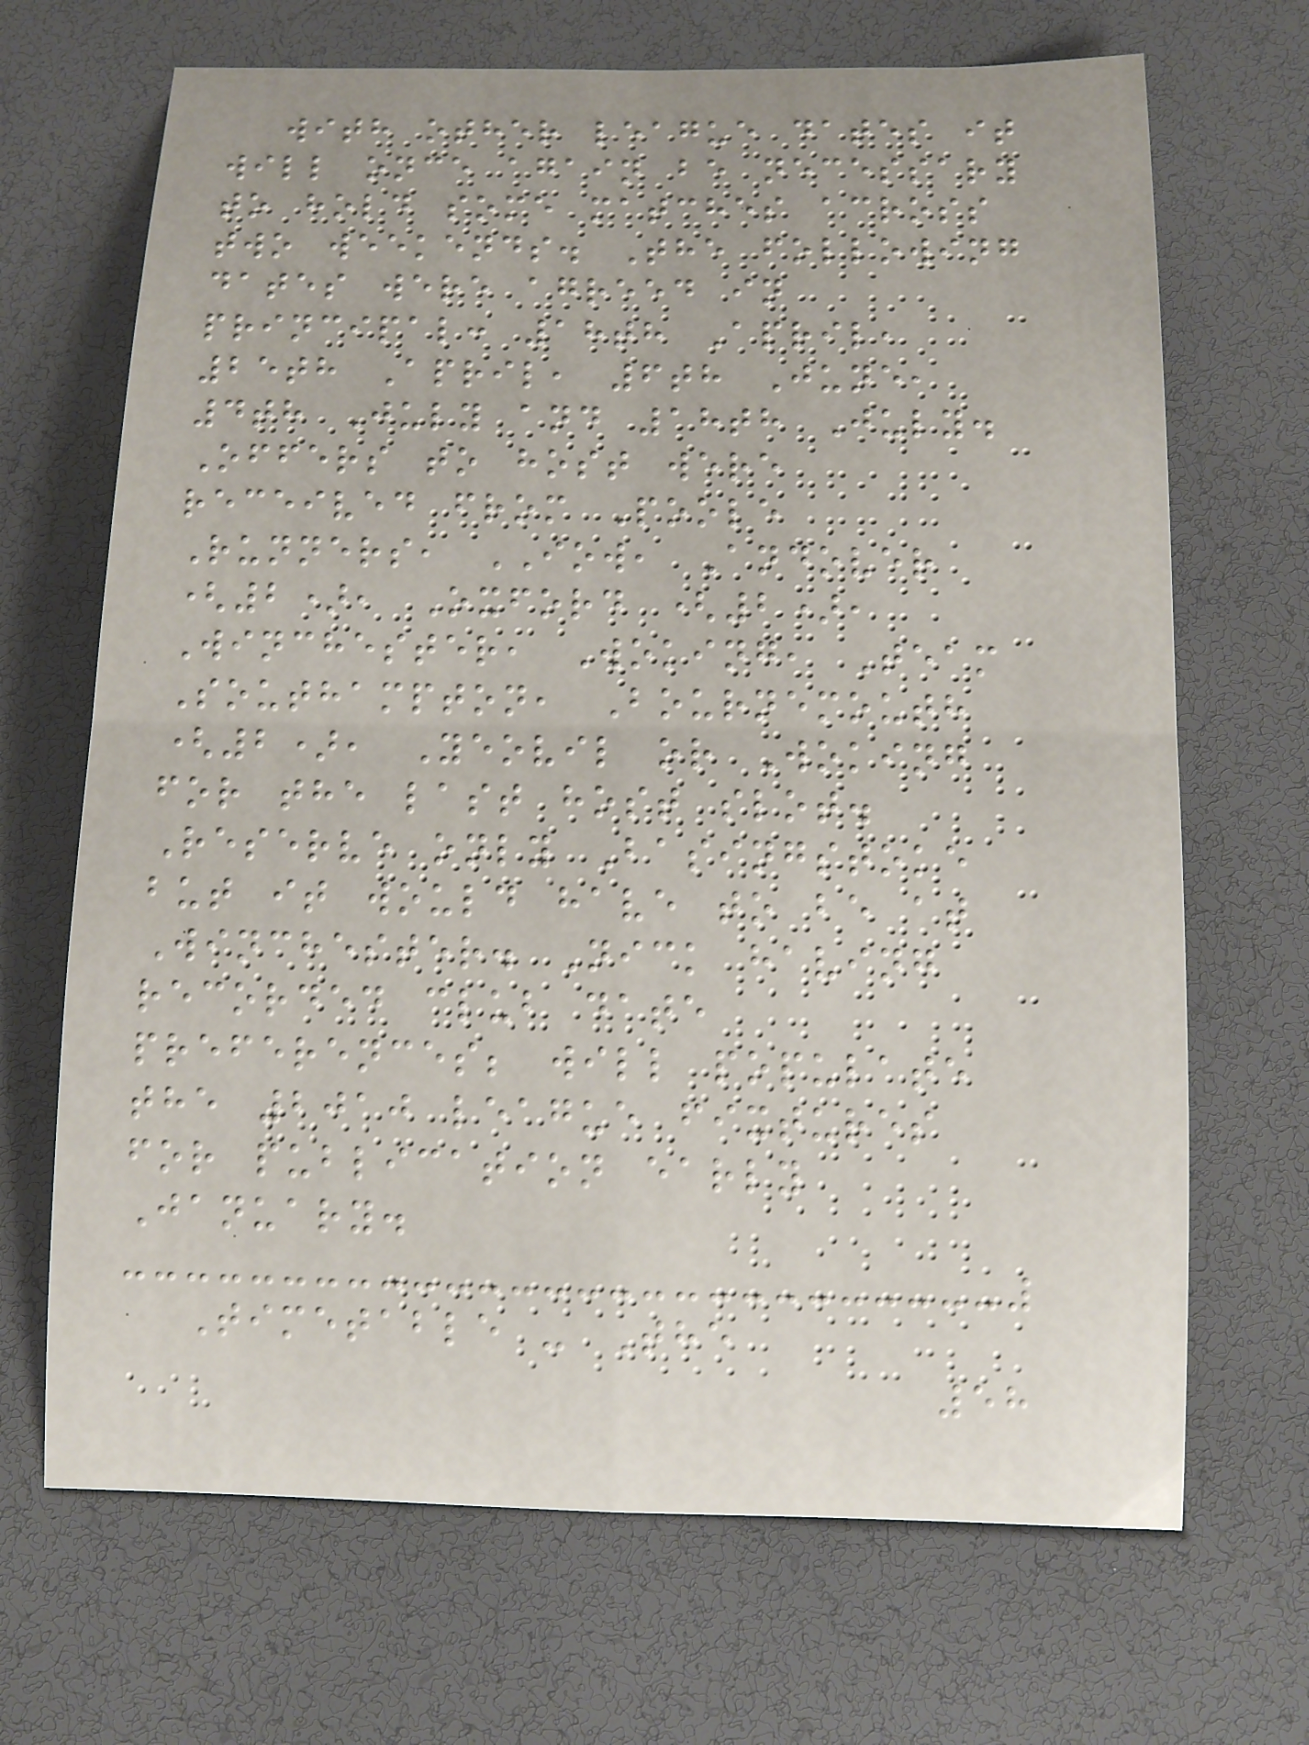with other league dates it
will once again be necessary
to hold some matches across
two weekends. The following
dates were agreed in
principal: 18th April,
25th April, 6th June,
4th July and 18th July.
Offers to host were
received from Poole
Runners, IOW, Andover
(2), Oxford (2),
Winchester, Woking, Team
Southampton, Bournemouth
(2), Yeovil or Woking
for the last host slot.
Reserve only Basingstoke
but it would have to be at
Winchester. Nick having
recorded club date
preferences; will populate
the 2010 league fixtures
for publication early
January.
Timetable - The
58
